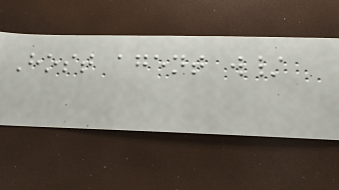Host agent w/
